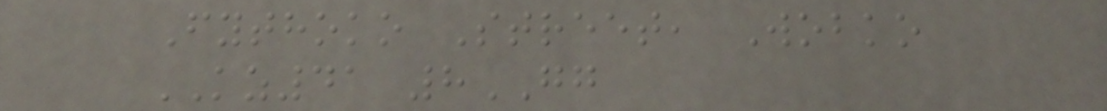Fythoko Street, Wobko
KZ41 8GG
